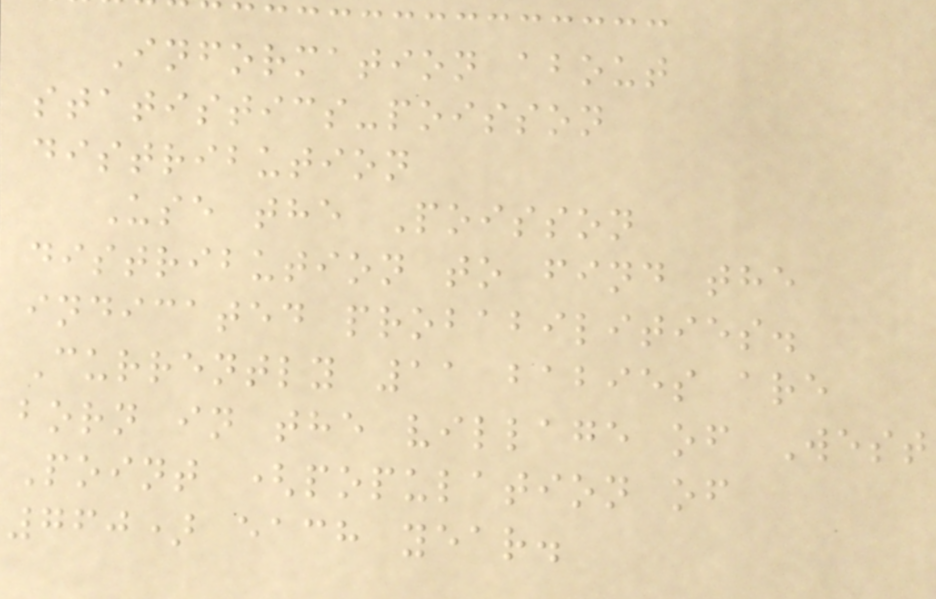Information about
statistics-poisson
distribution
Use the Poisson
distribution to find the
indicated probabilities.
Currently 11 babies are
born in the village of West
Point (population of
760) each year.
